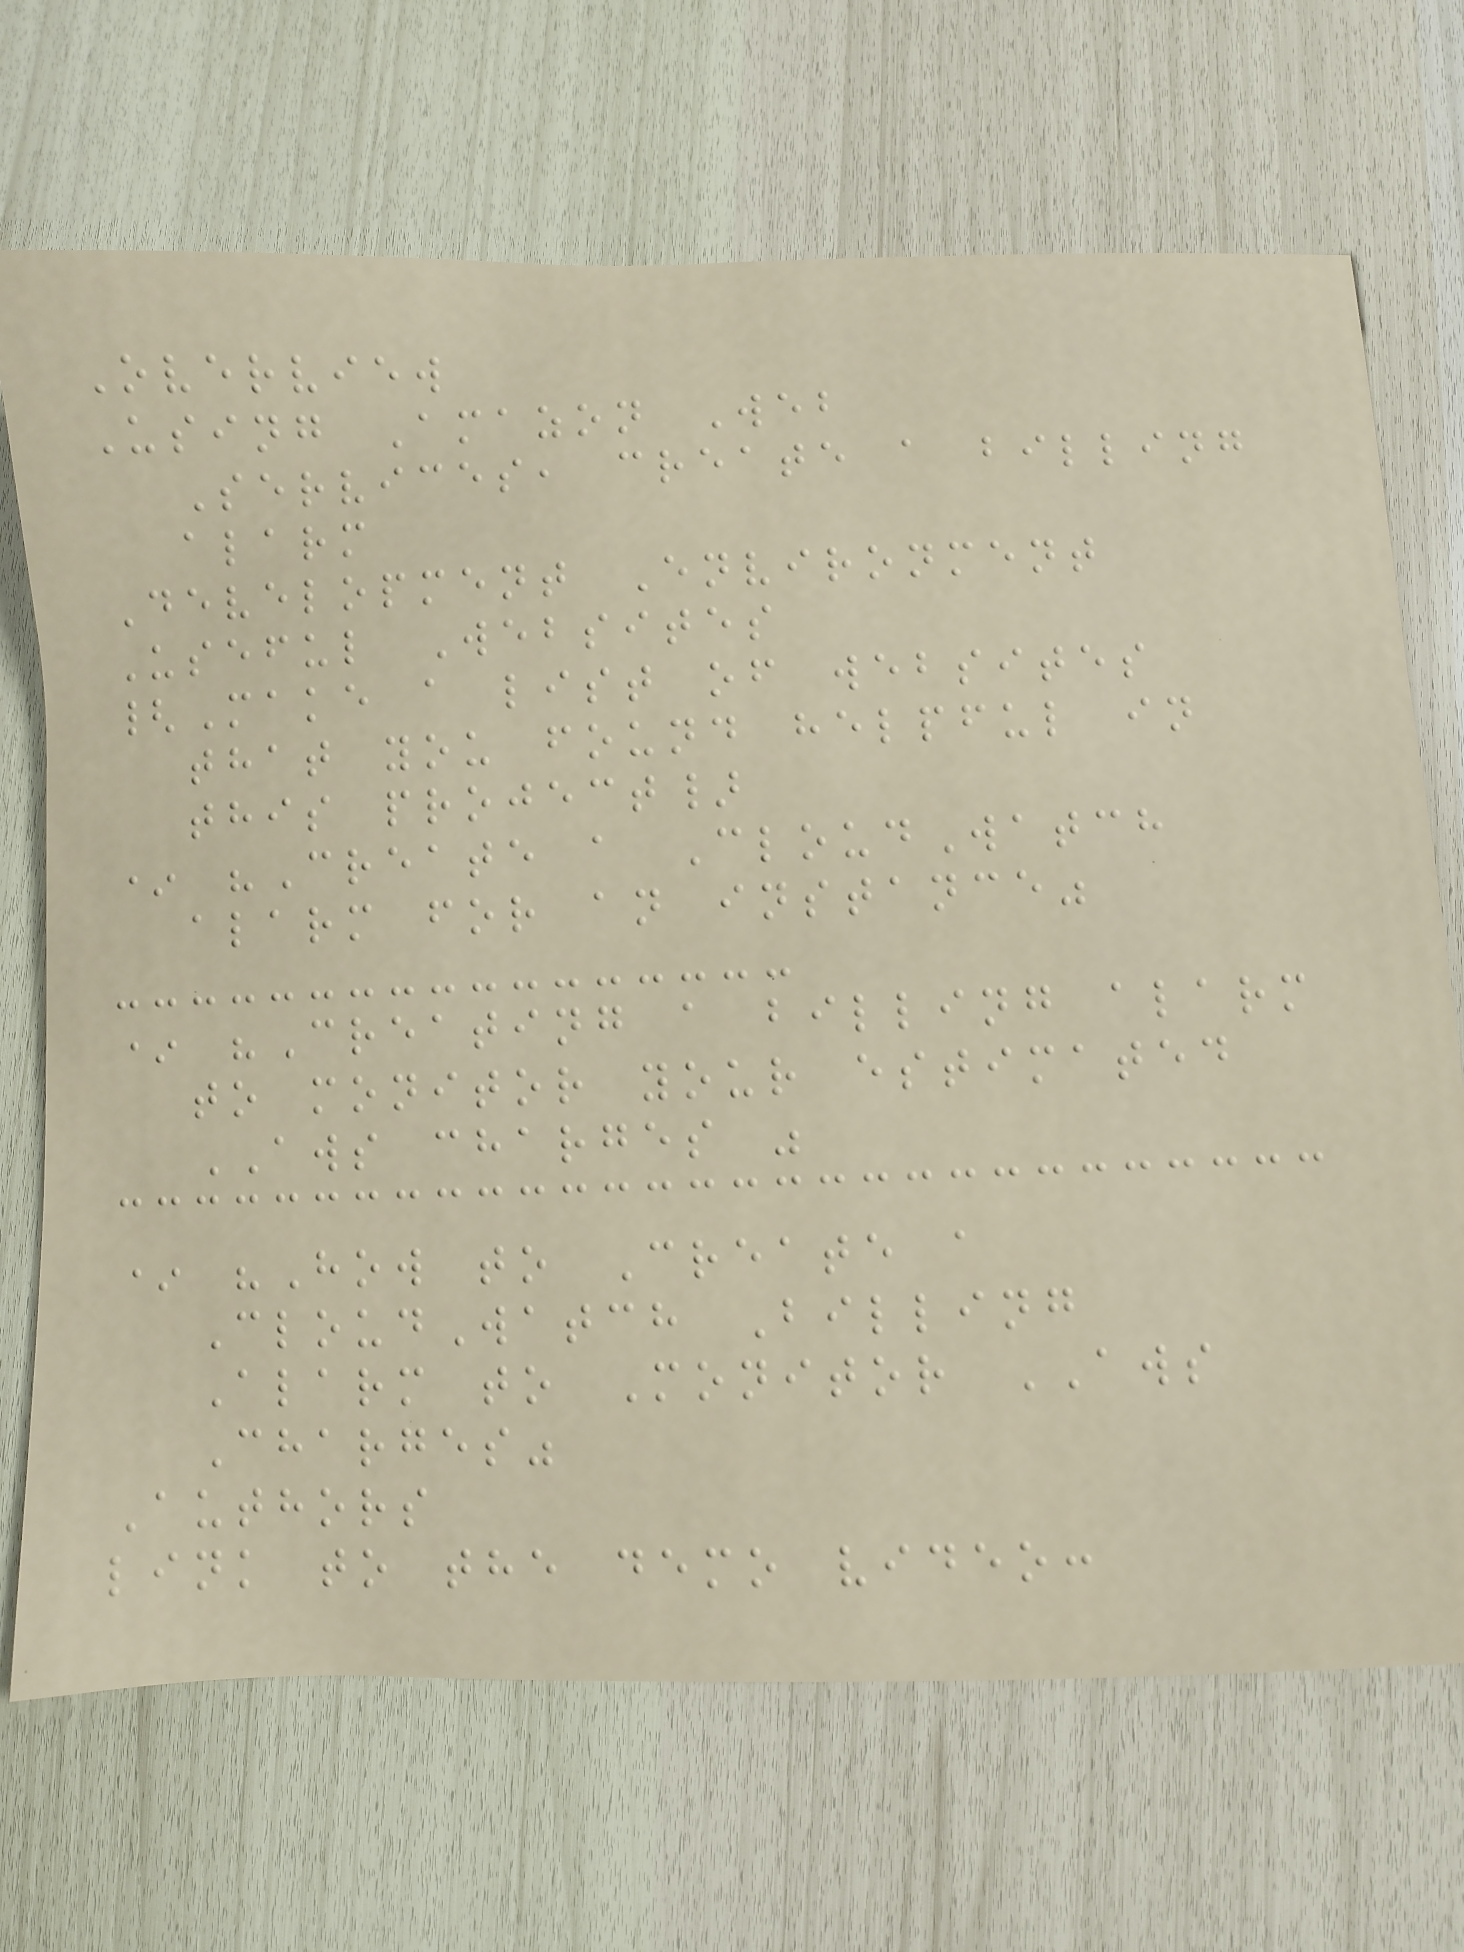Overview
Using Amazon Web
Services, create a billing
alarm
Development Environment
Useful Websites
{Make a list of websites
that you found helpful in
this project}
* "Create a CloudWatch
alarm for an instance"
* "Creating a billing alarm
to monitor your estimated
AWS charges "
* "How to Create a
CloudWatch Billing
Alarm to Monitor AWS
Charges"
Authors
link to the demo video:
